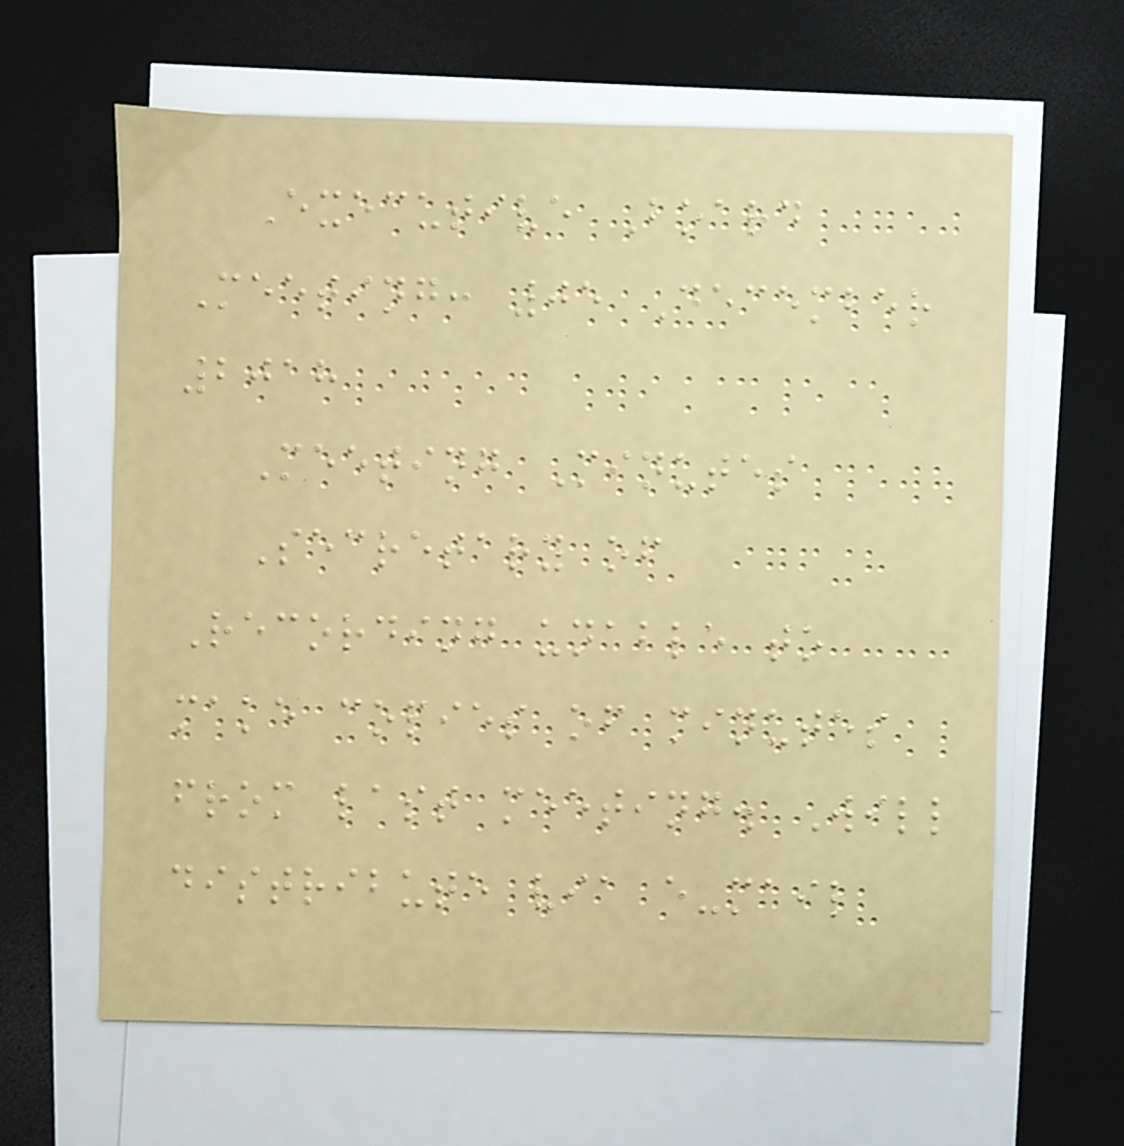Executive Board
Meeting: 05 December
2018
Meeting Minutes
Secretary of
Recording unable to
make copies of minutes
from last meeting. Will
distribute via e-mail
